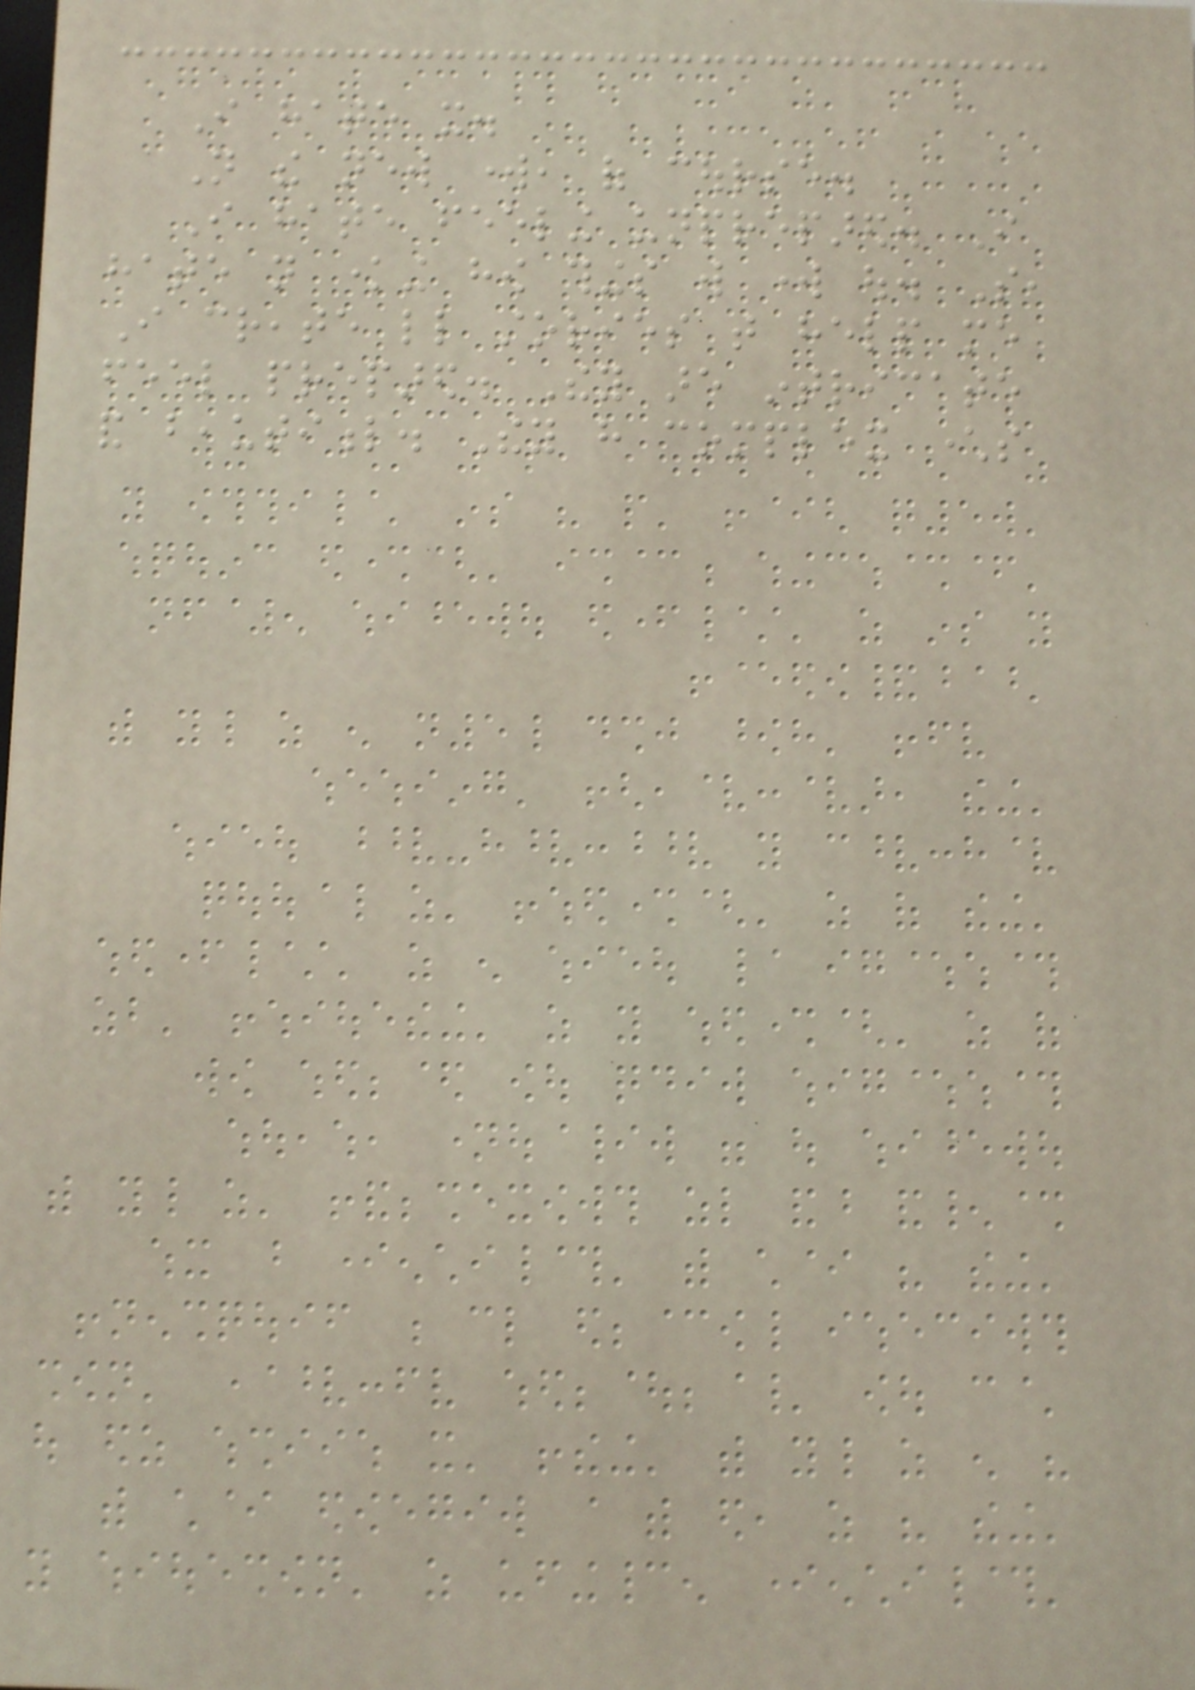I hate it.
Not the new work, of course.
I hate feeling unprepared. I
hate not knowing how things will work out. So,
I create little stories that help me
feel prepared. They are intricate
and beautiful. They have complex characters
